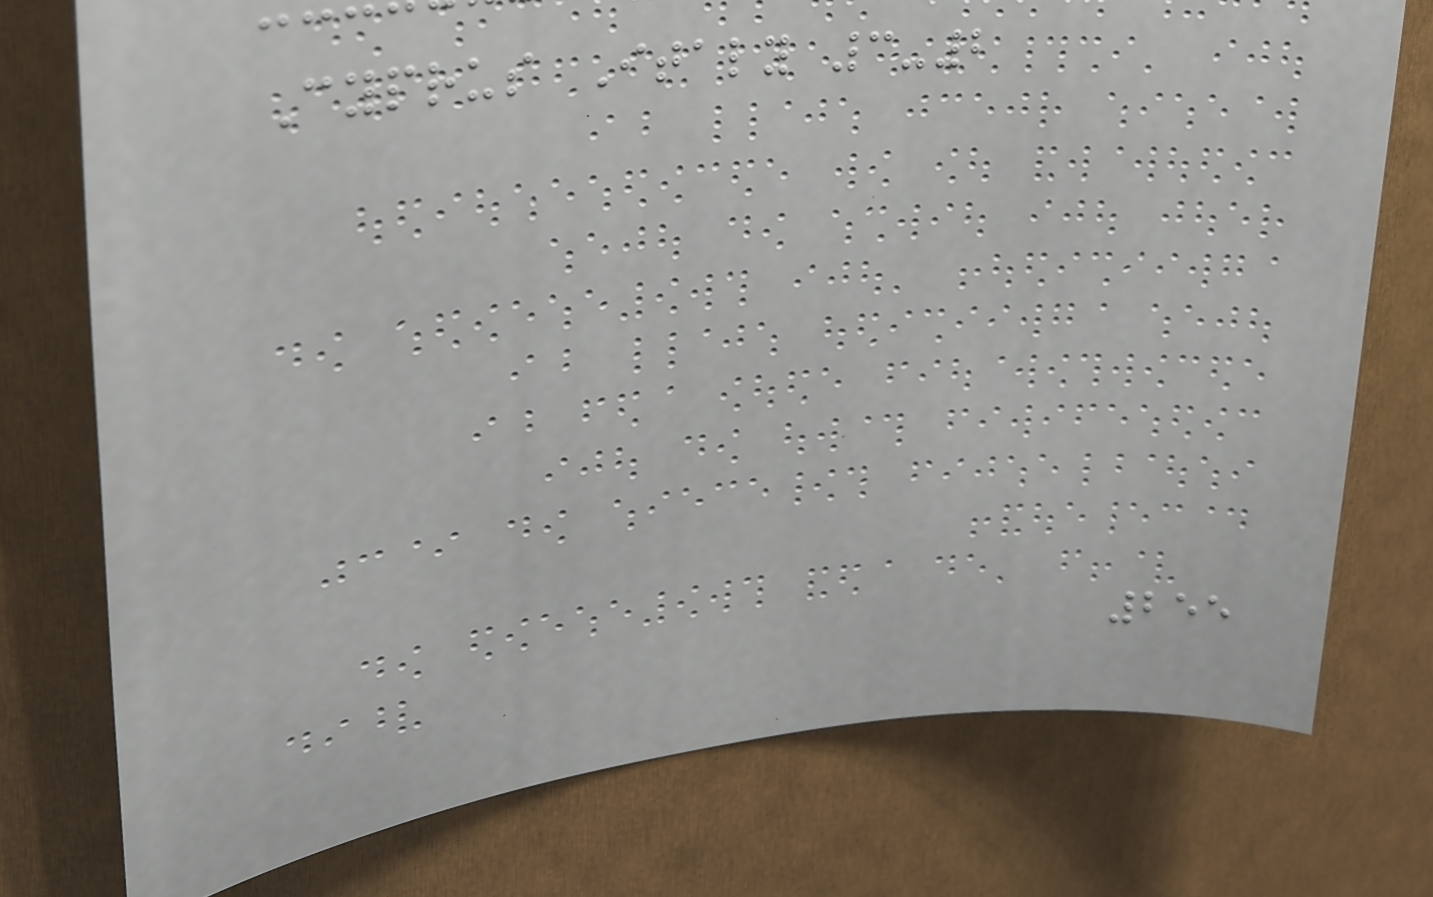Cyprus Italy 3-2
255
